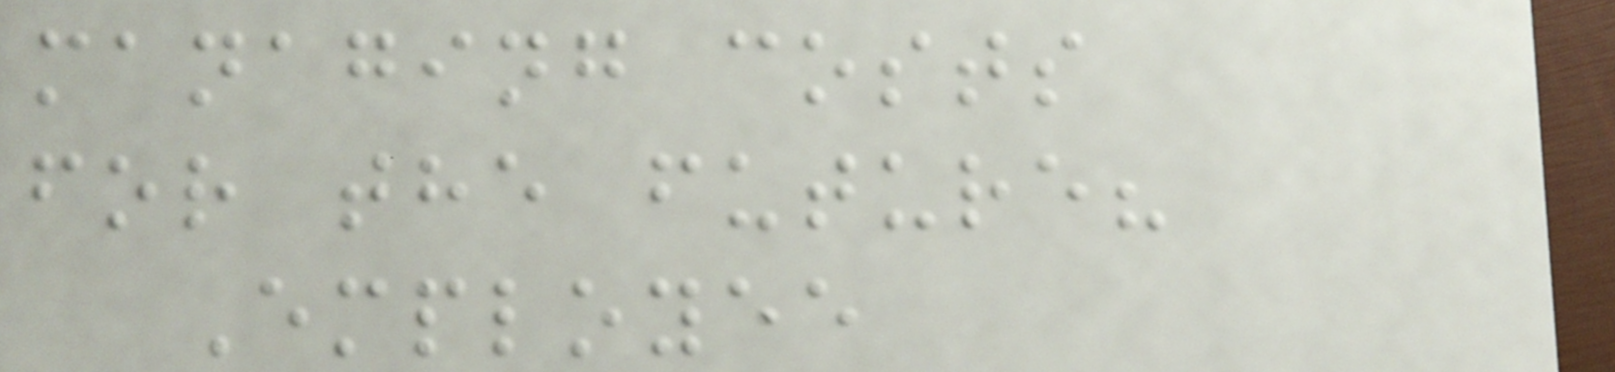managing costs
for the future?
Employee
